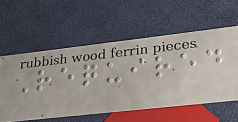Required
